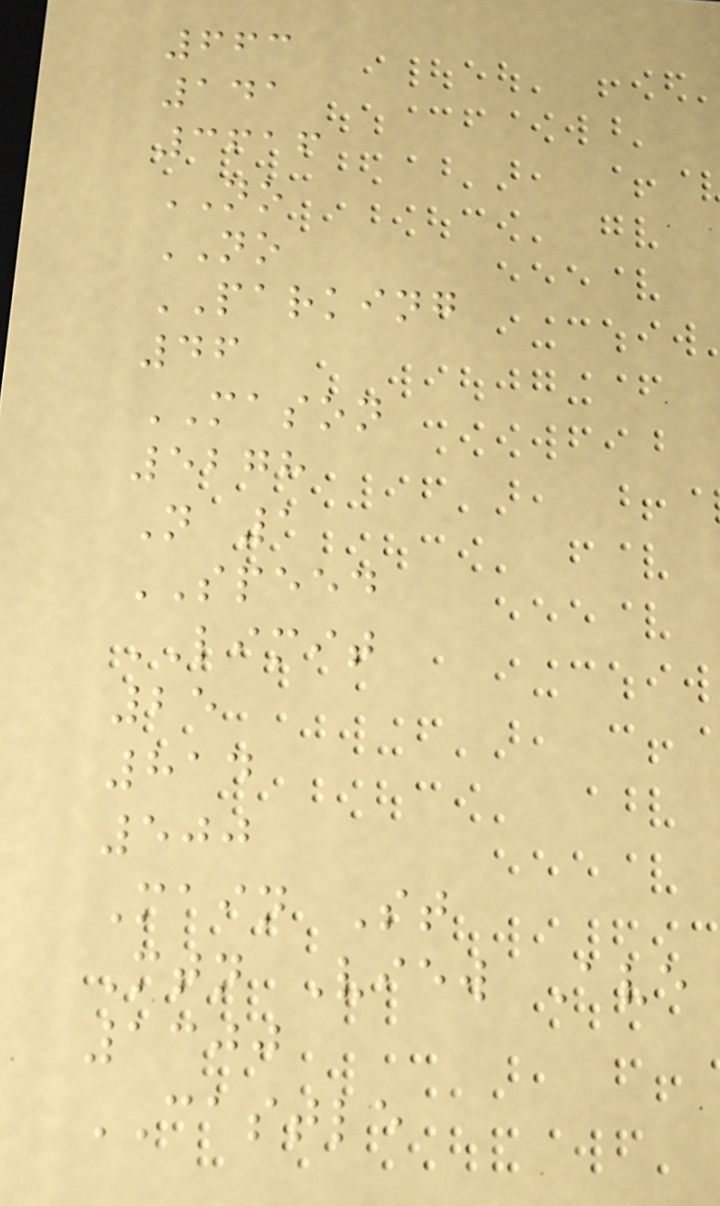663
141
3616
NO
NO
PARKING
46
MASON
5278
N 1
SPEED
LIMIT
25
814
500
Main St
Mtn View Ave
1300
CASTLE
